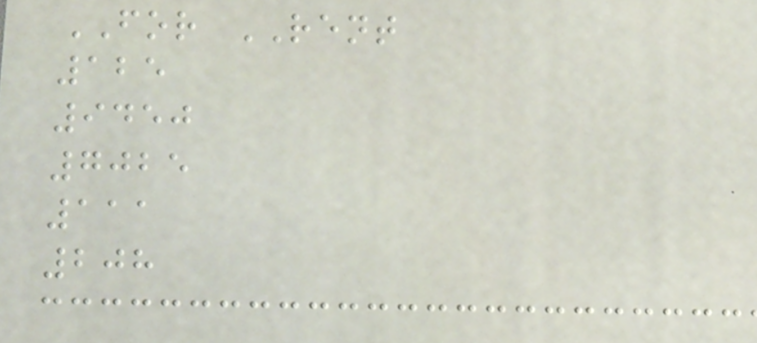FOR RENT
125
9450
7025
111
208
